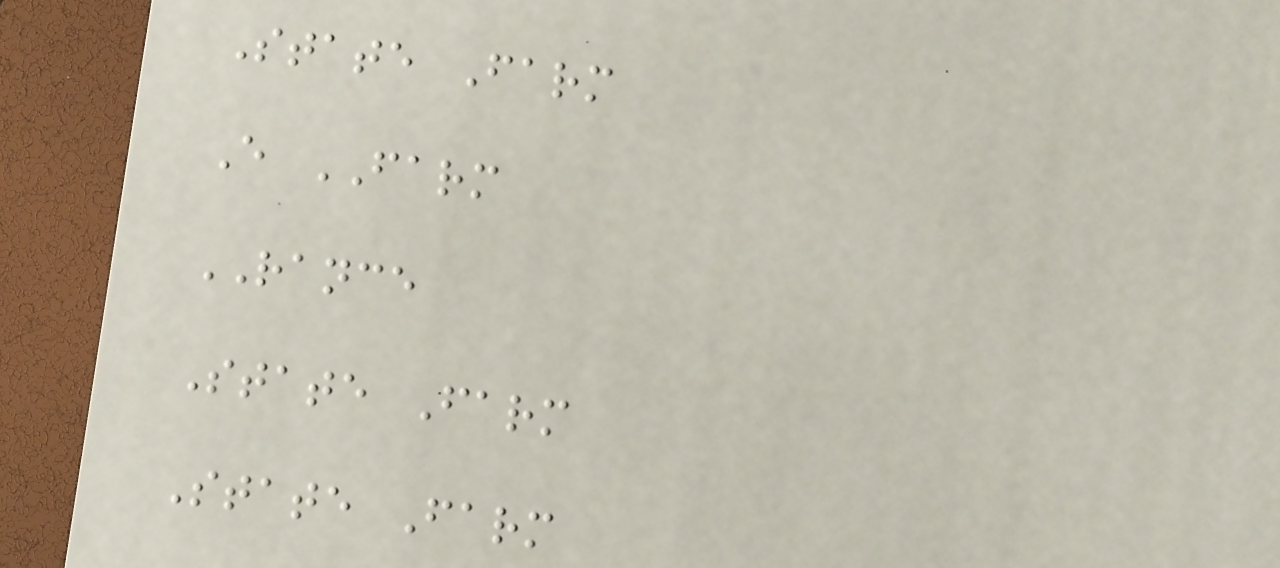State Farm
E FARM
RANCE
State Farm
State Farm
